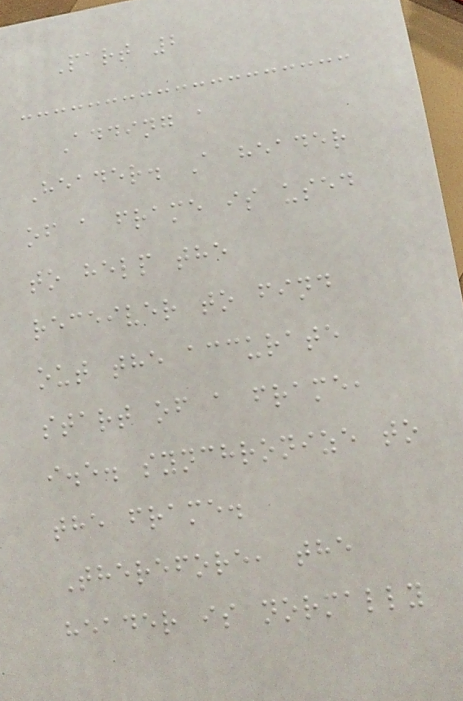Part 2
Adding a
Header. A header
of a frame is used
to help the
receiver to find
out the accurate
start of a frame,
i.e. synchronize to
the frame.
Therefore, the
header is normally
